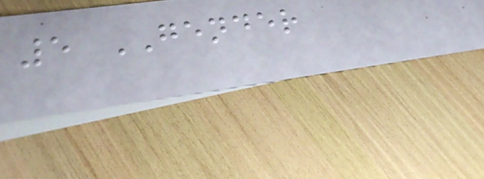5 GENDER
